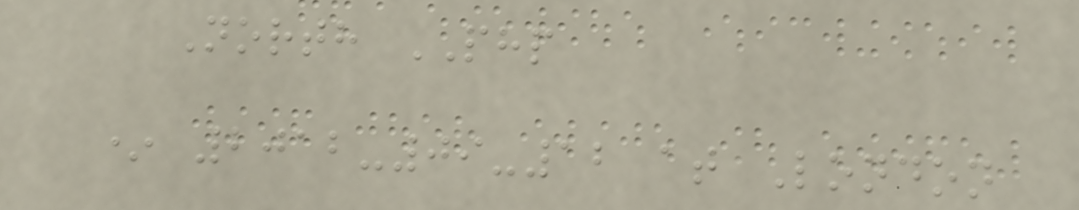North PHP
* 2012-09-12 at London
